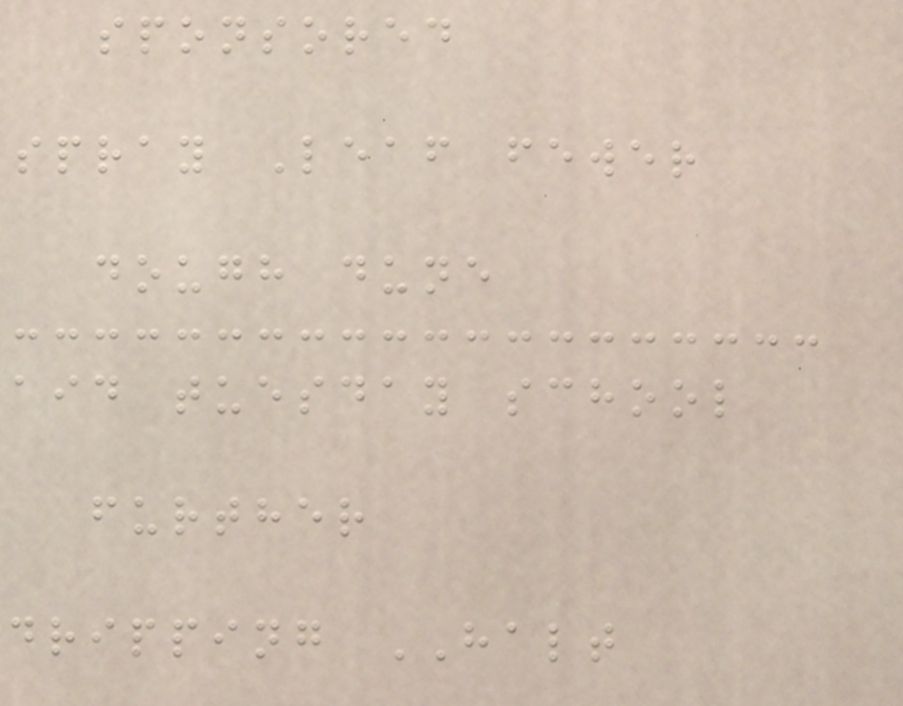sponsored
spray Leaf fewer
dough dune
aid tuesday school
further
dripping HALT
